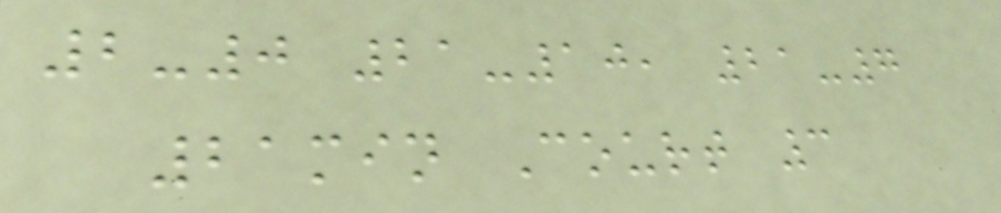2-0 21-10, 21-7
21min Court 3
